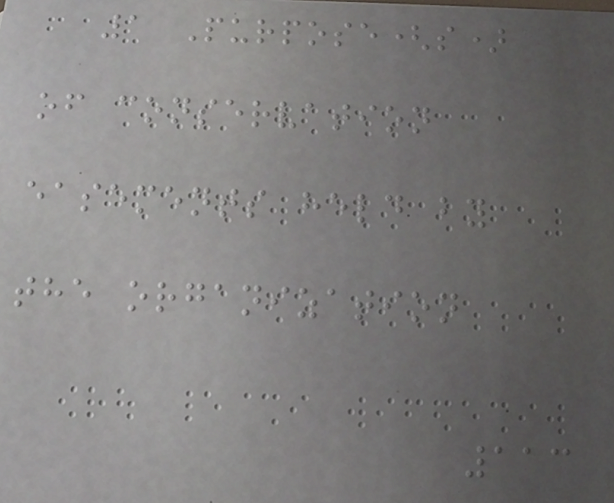1 Purpose(s)
of conservation
easements held by
the organization
113
